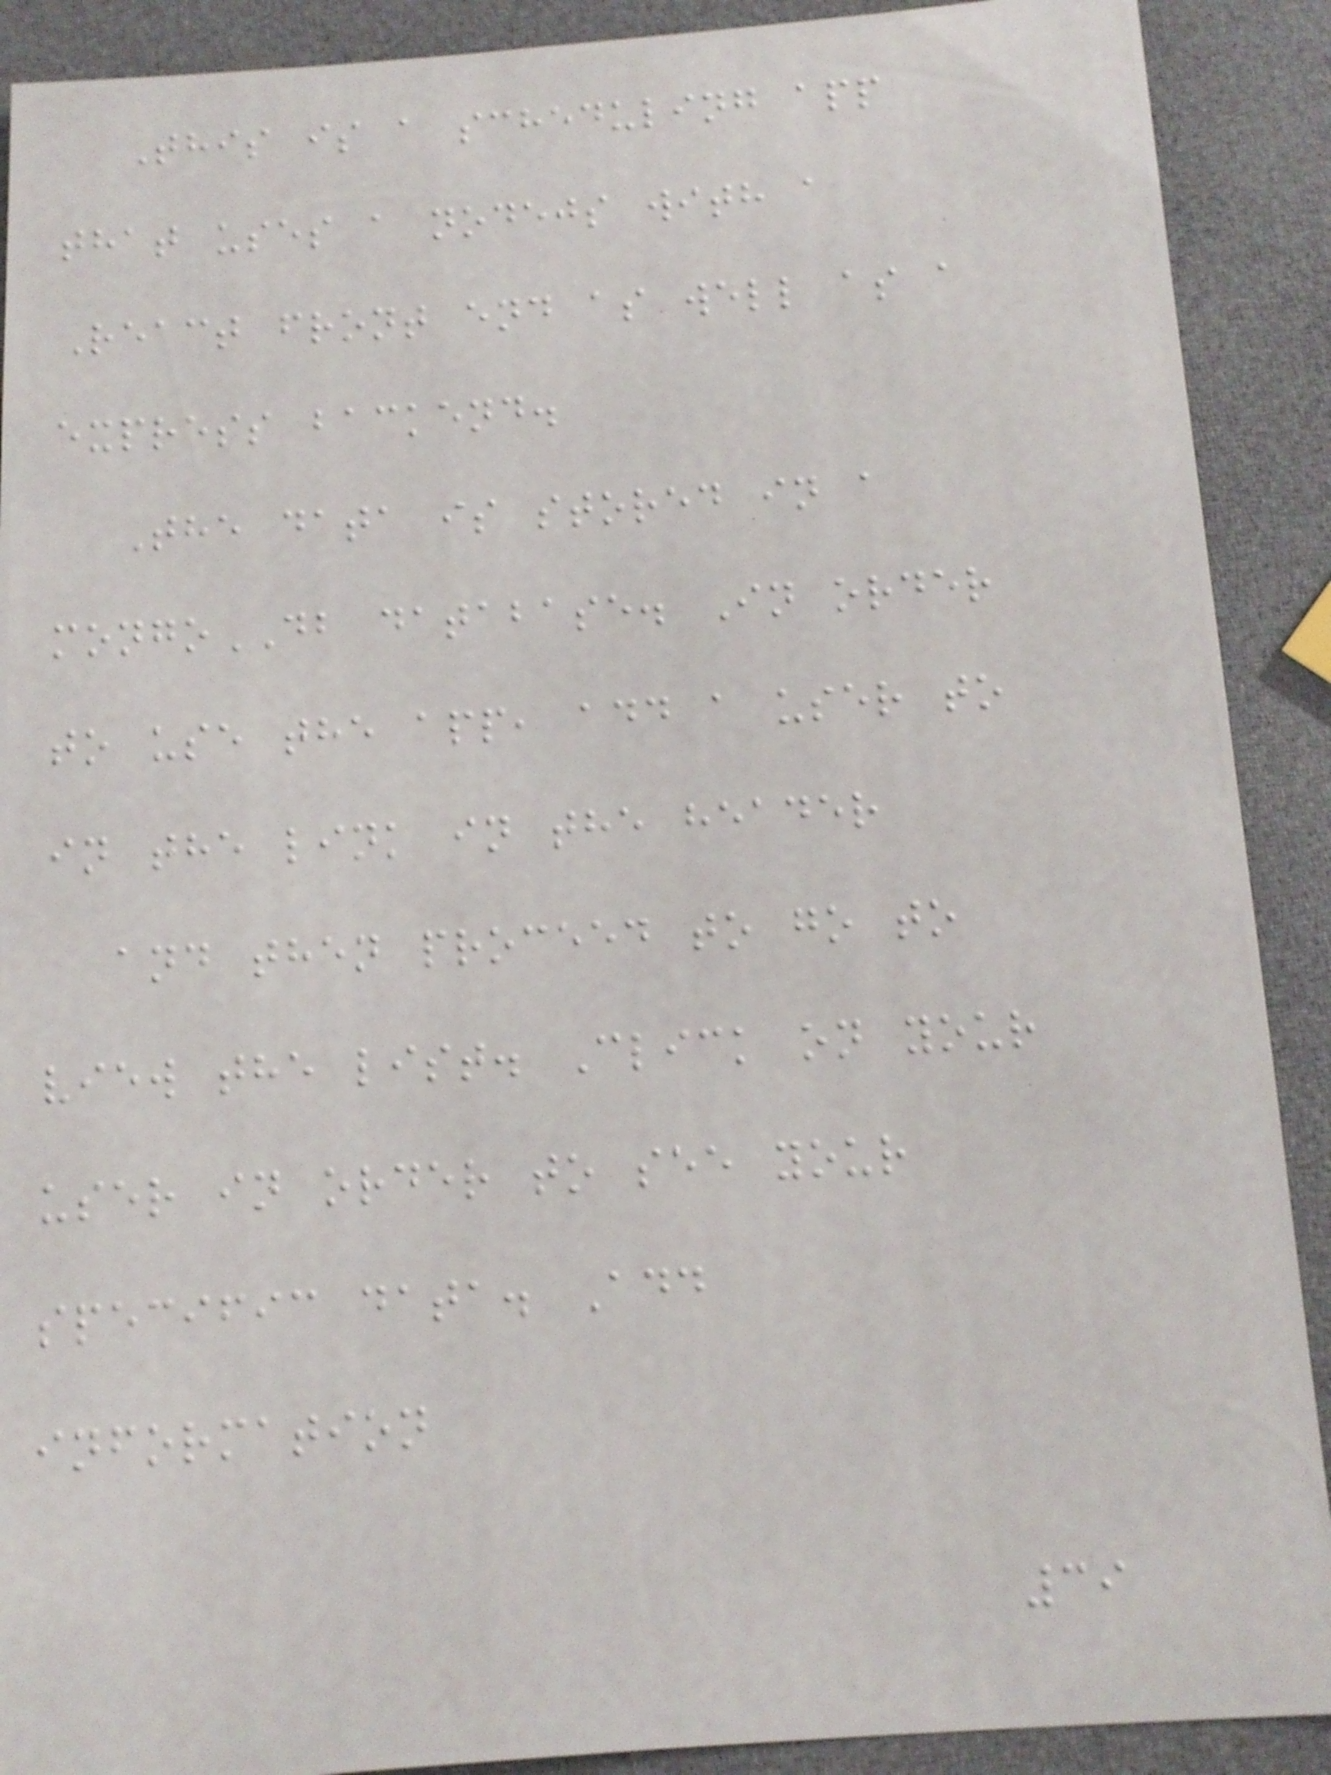This is a scheduling app
that uses a nodejs with a
React front end as well as a
express backend.
The data is stored in a
mongoDB database. In order
to use the app, add a user to
in the link in the header
and then proceed to go to
view the list. Click on your
user in order to see your
specific data. Add
information
39
